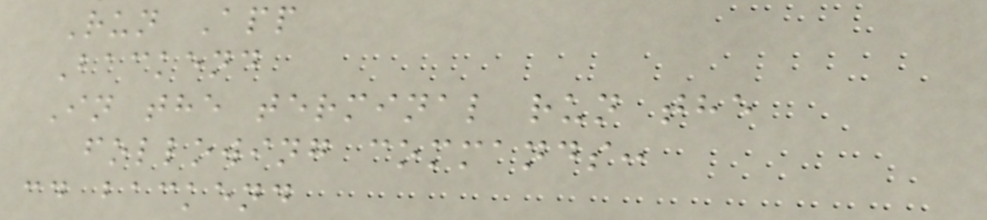Run App
Backend
In the terminal run the
following commands:
cd backend
